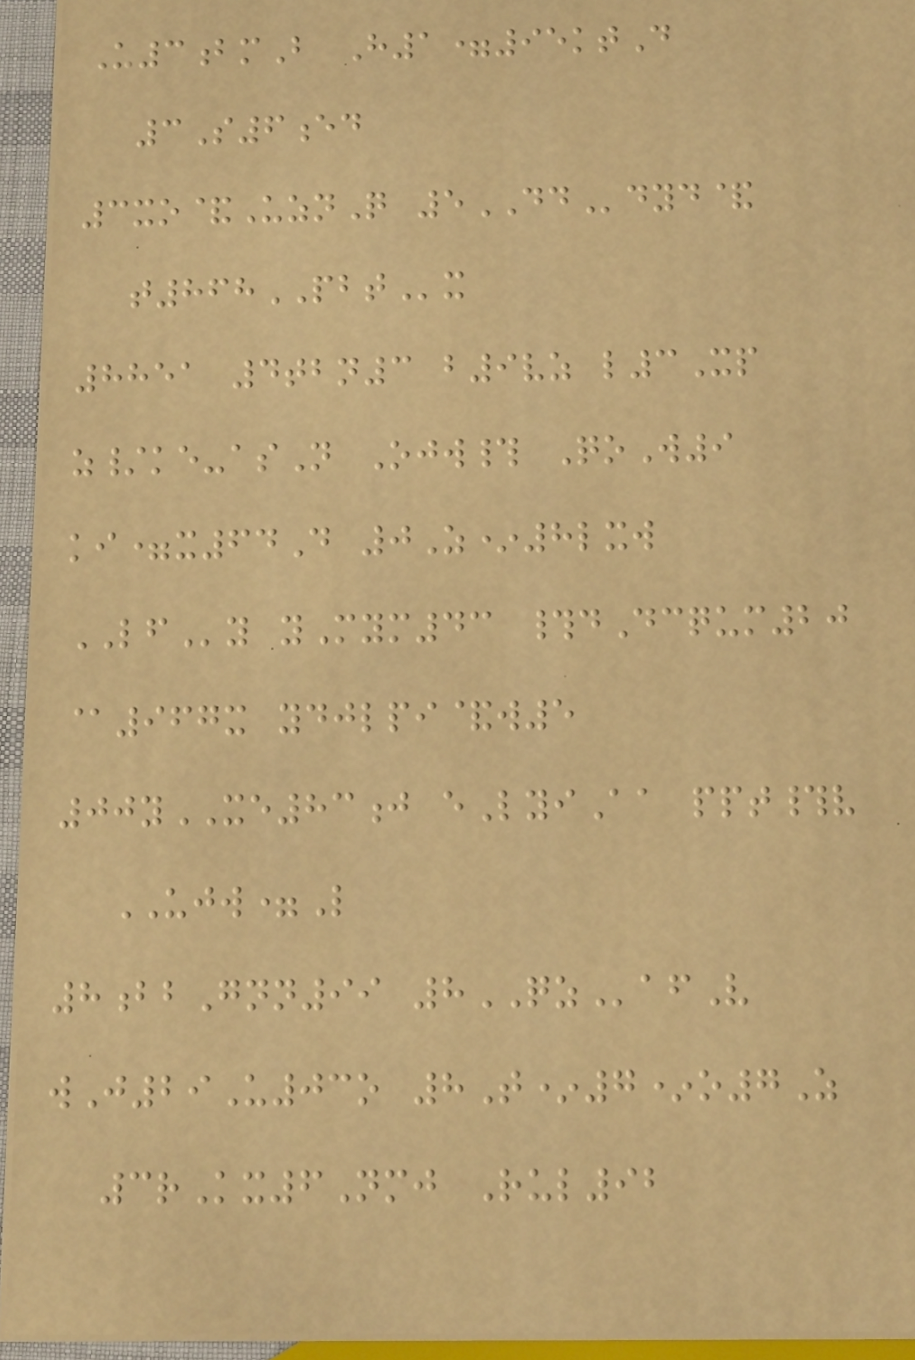U3bmB H1=95ktD
3S6ed
3xo&UznQ 5DDdyd&
t868PBTx
8851 4tbn3 b9vz l3Xp
z/ke-asN Ojw# QoW9
ki=x64D 0Z*8lxw
LFy yMym43 #dDcqum20
@967x ydjlpi&w5
00yXE83j eLyiAa ppt#v
UJW=L
8bbGnn99 8QZafV
wJ29U03o 8T*7*o7Z
3rKx6Nmj Rul92
